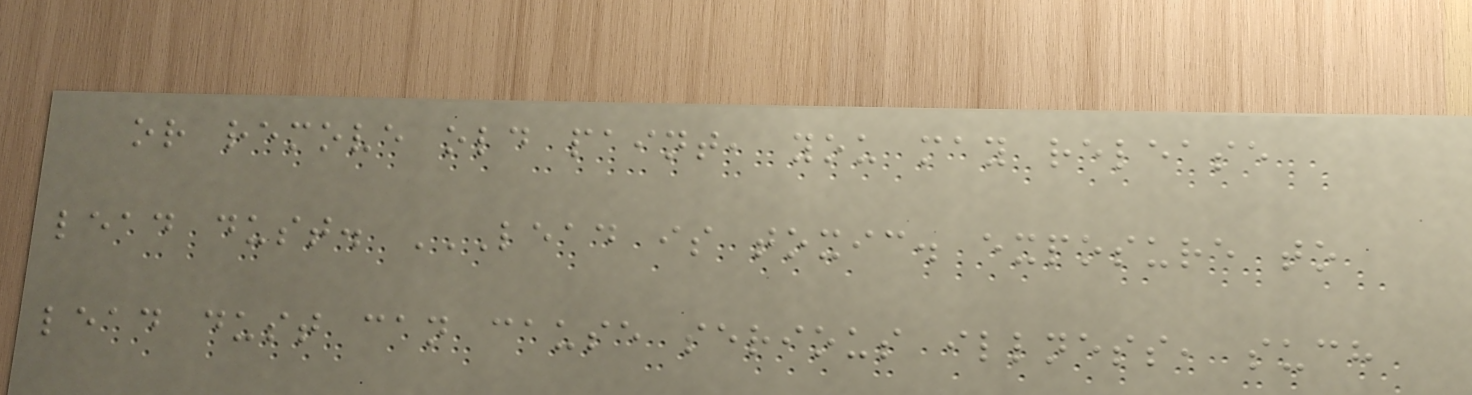or remove old paint, you may release
lead dust. LEAD IS TOXIC. EXPOSURE TO
LEAD DUST CAN CAUSE SERIOUS ILLNESS, SUCH
